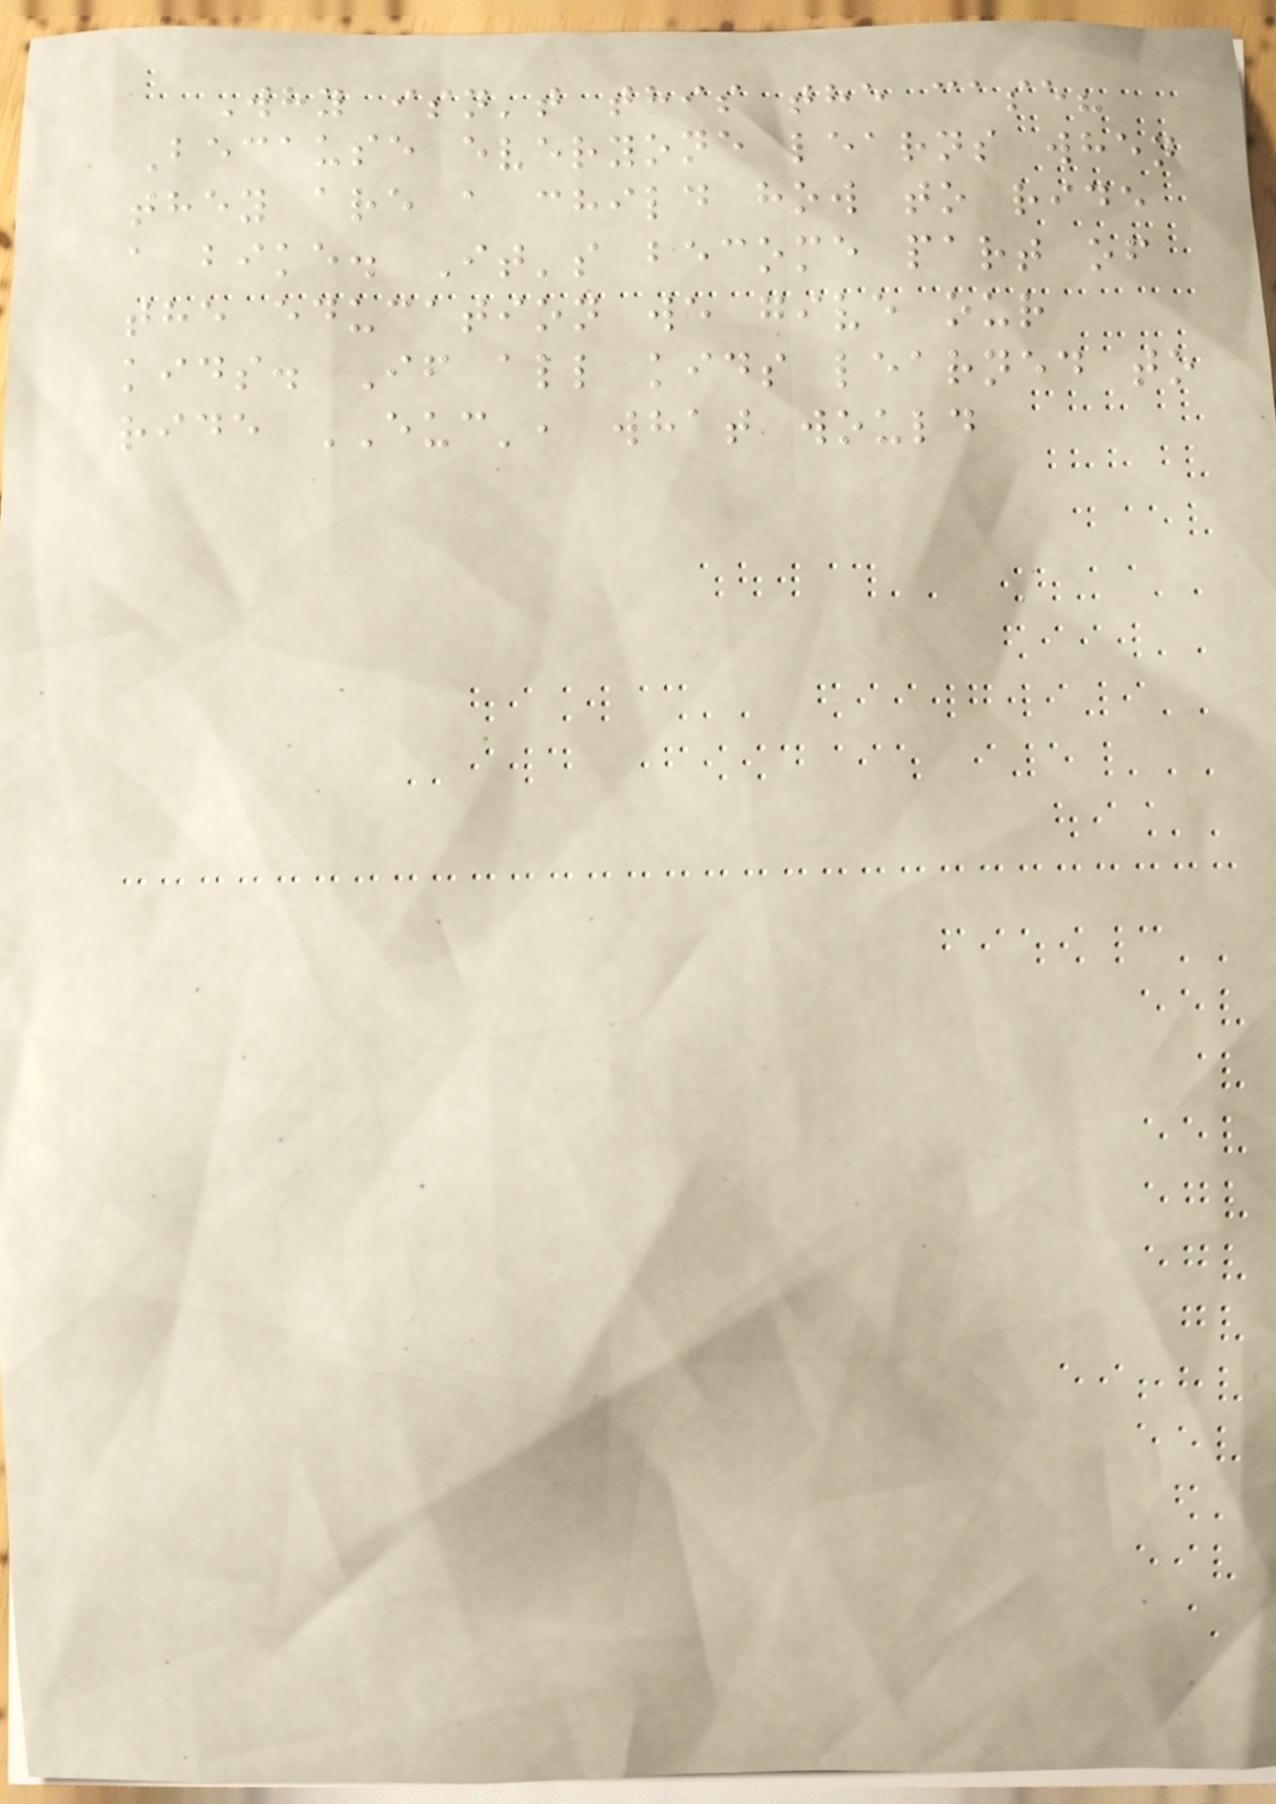Why isn't this the case?
Because everyone learns when
they are a child how to ride
a bike. It's become part of
the education we give our
kids. If all kids learned to
ride EUC', what would
